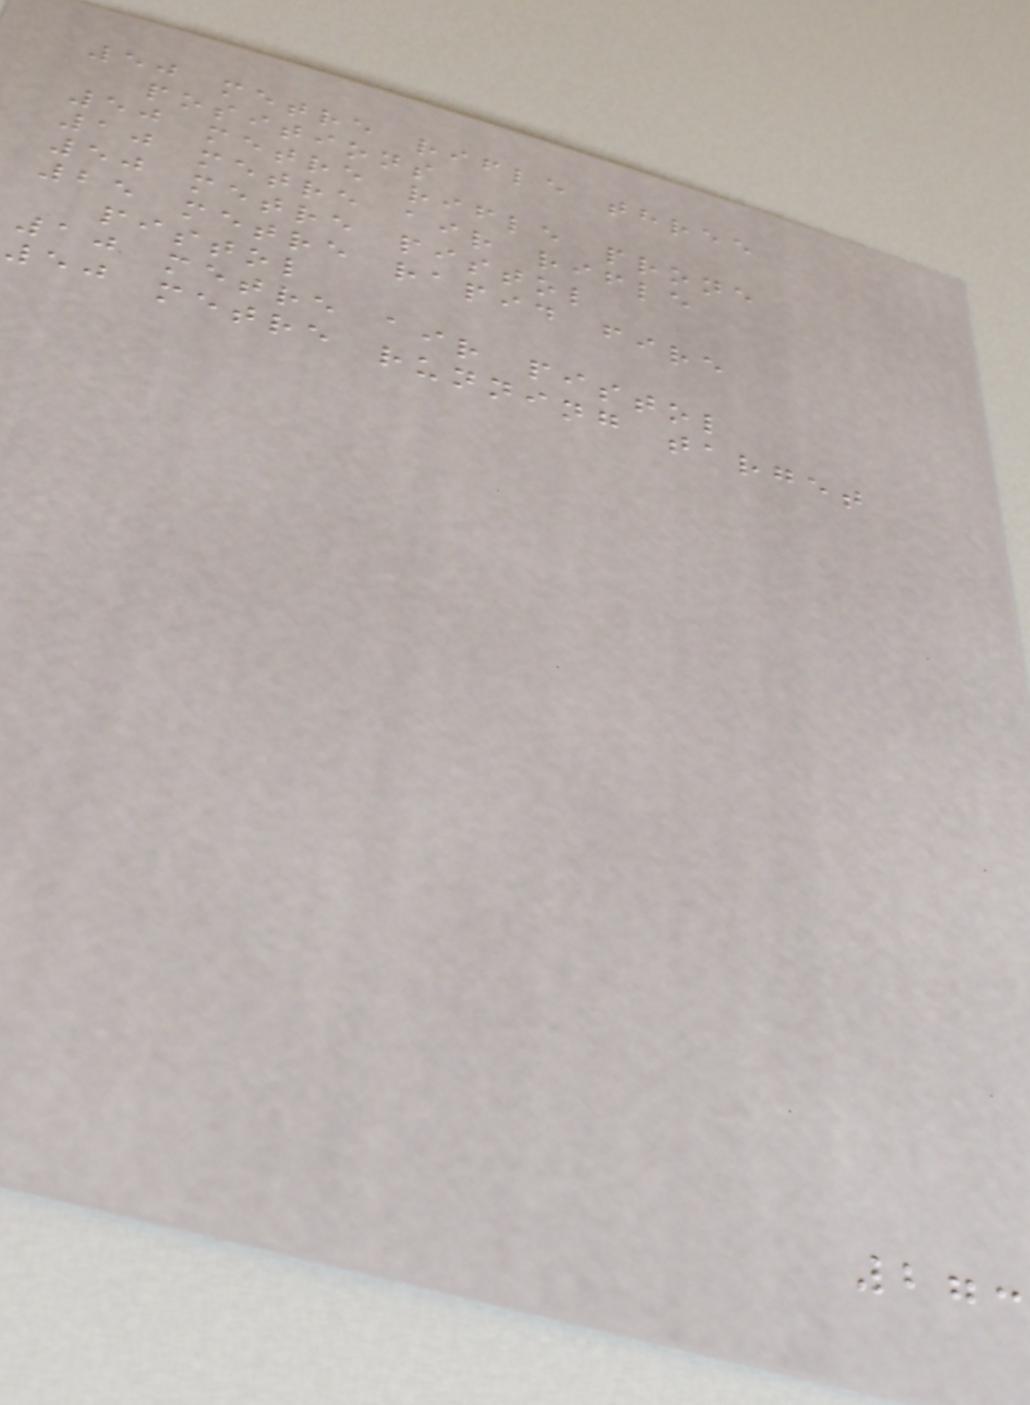50 metre rifle three
positions
50 metre rifle prone
10 metre air rifle
50 metre pistol
25 metre rapid fire
pistol
10 metre air pistol
50 metre running target
273
